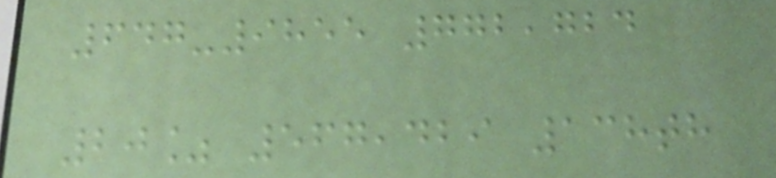647-9855 772,724
20% 567,429 138th
